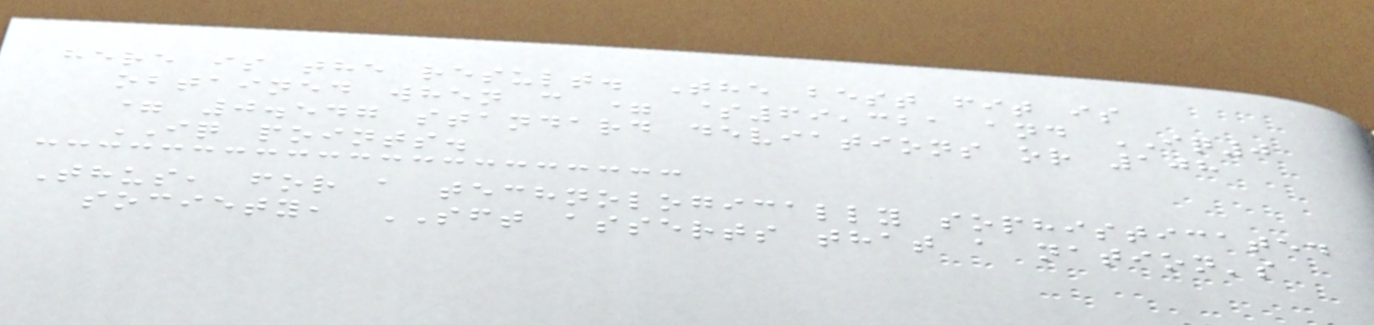here is the result. The best fit is
obtained when c = $69,321 and IQ0
= 0.547 standard deviations or 108
IQ points.
Thus, for a technologically sophisticated
society, SFT asserts that a nation's
